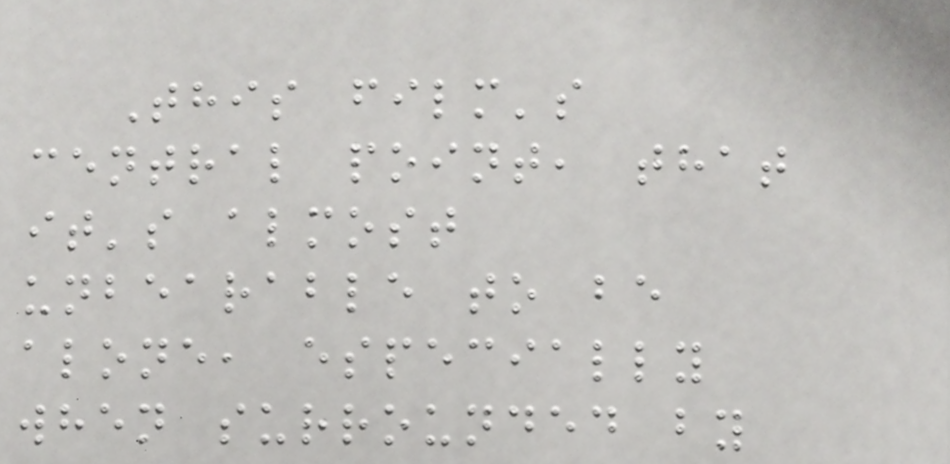This film's
central point, that
it's almost
unbearable to be
alone, especially
when surrounded by
